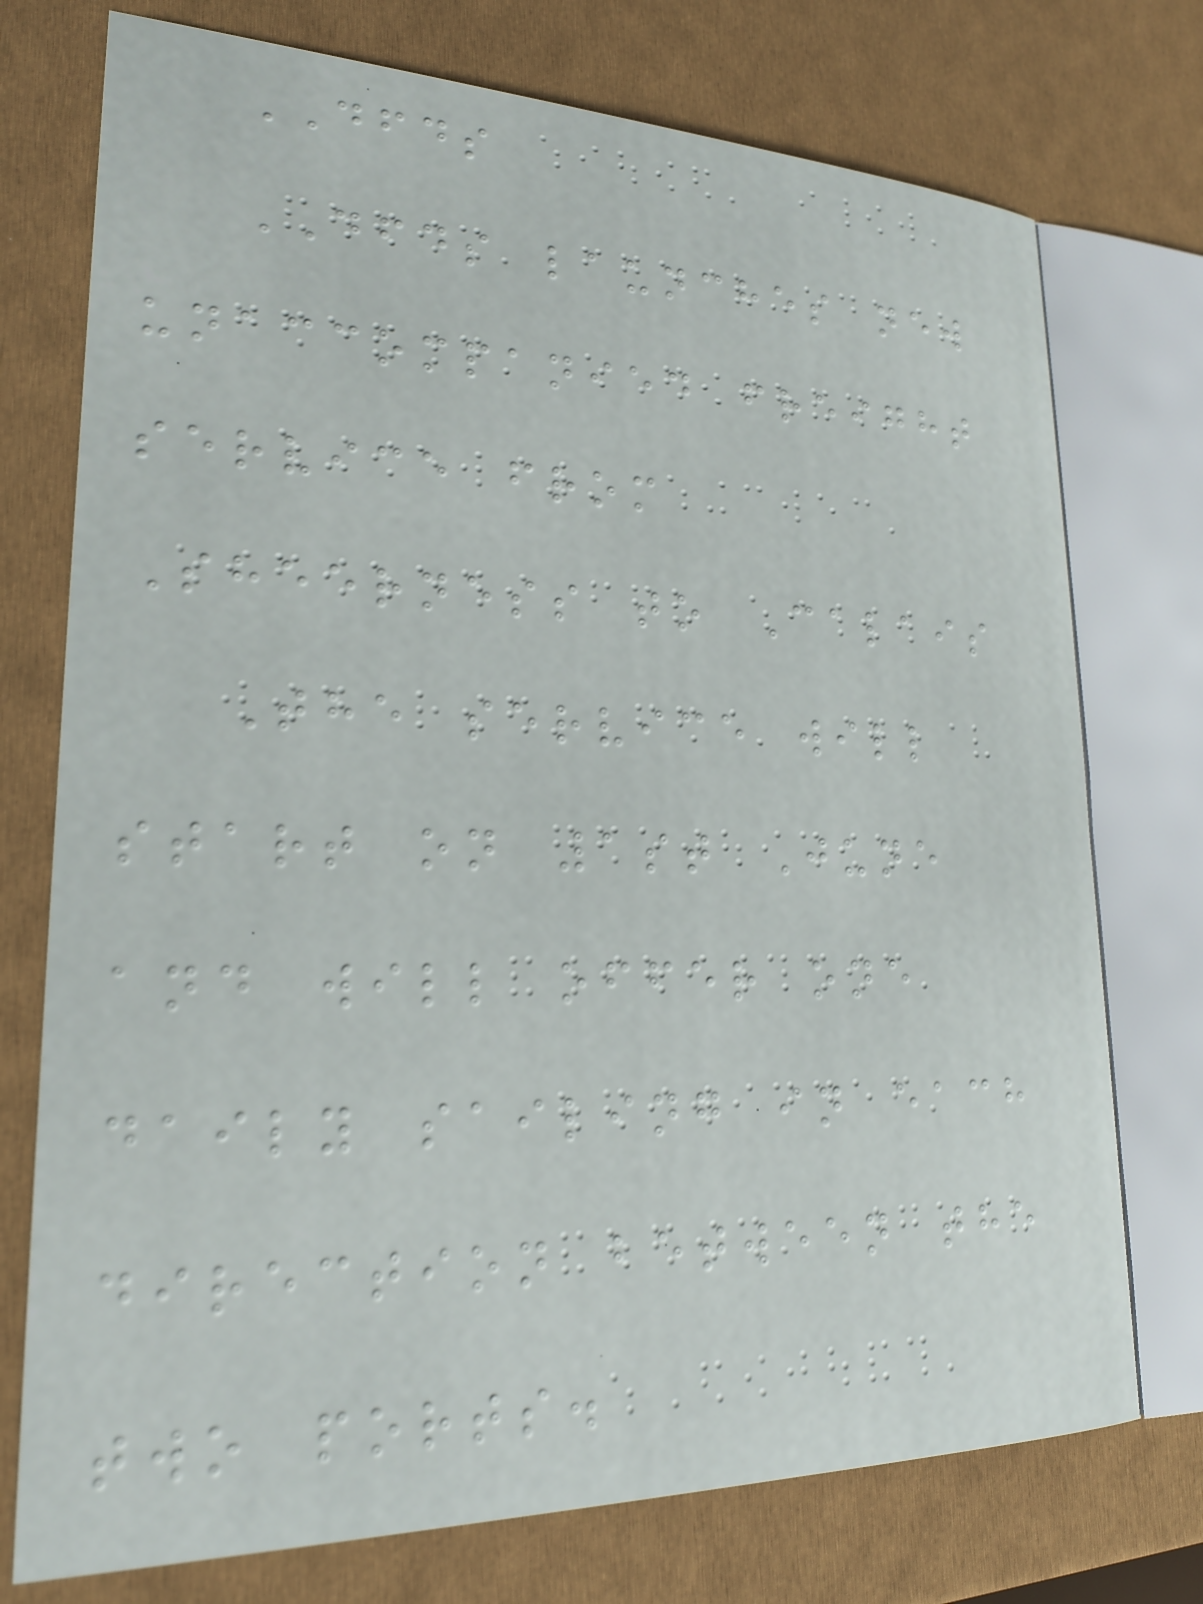DFDS
DFDS launches new
unaccompanied freight
service from
Sheerness to Calais
The service will
start on 1st June
and will offer one
daily sailing in each
direction between the
two ports.
